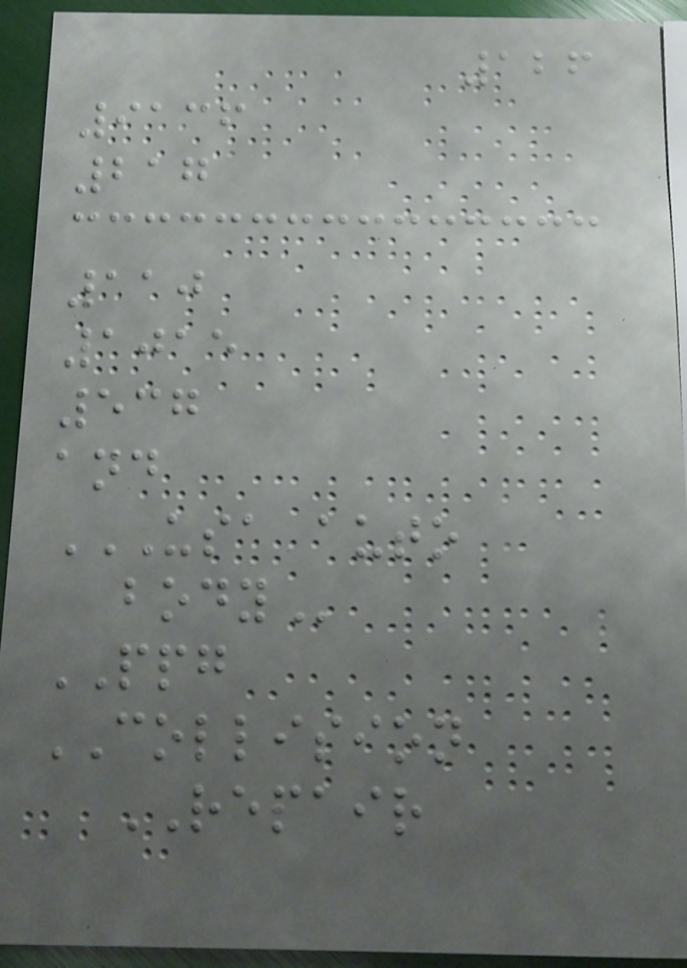126
9136
217
110
1015
537
and
USA AUTO
BODY
PPG
COLLISION
REPAIR
